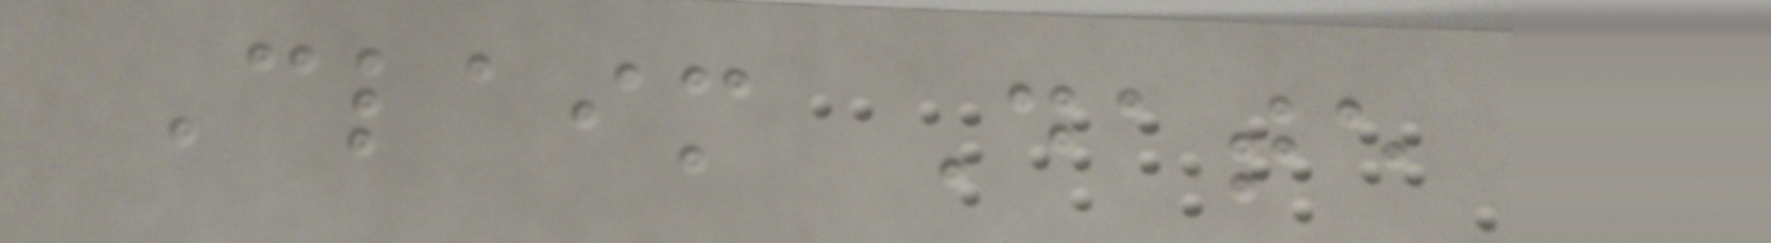Claim Date
